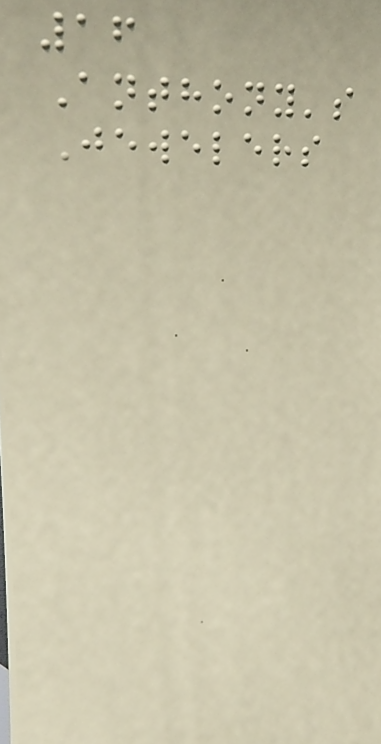16
Anthony's
Jewelers
